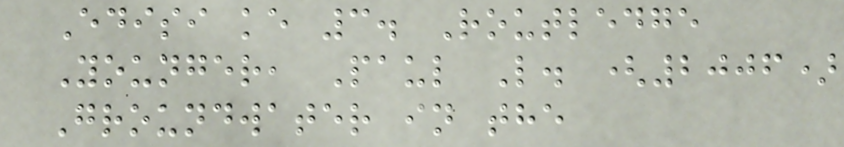Edisi ke 3. Routledge
Younger, Paul L. (2006)
Groundwater in the
